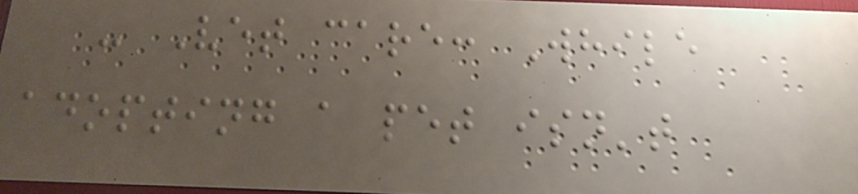- Vet care: While
adopting a pet isn't
